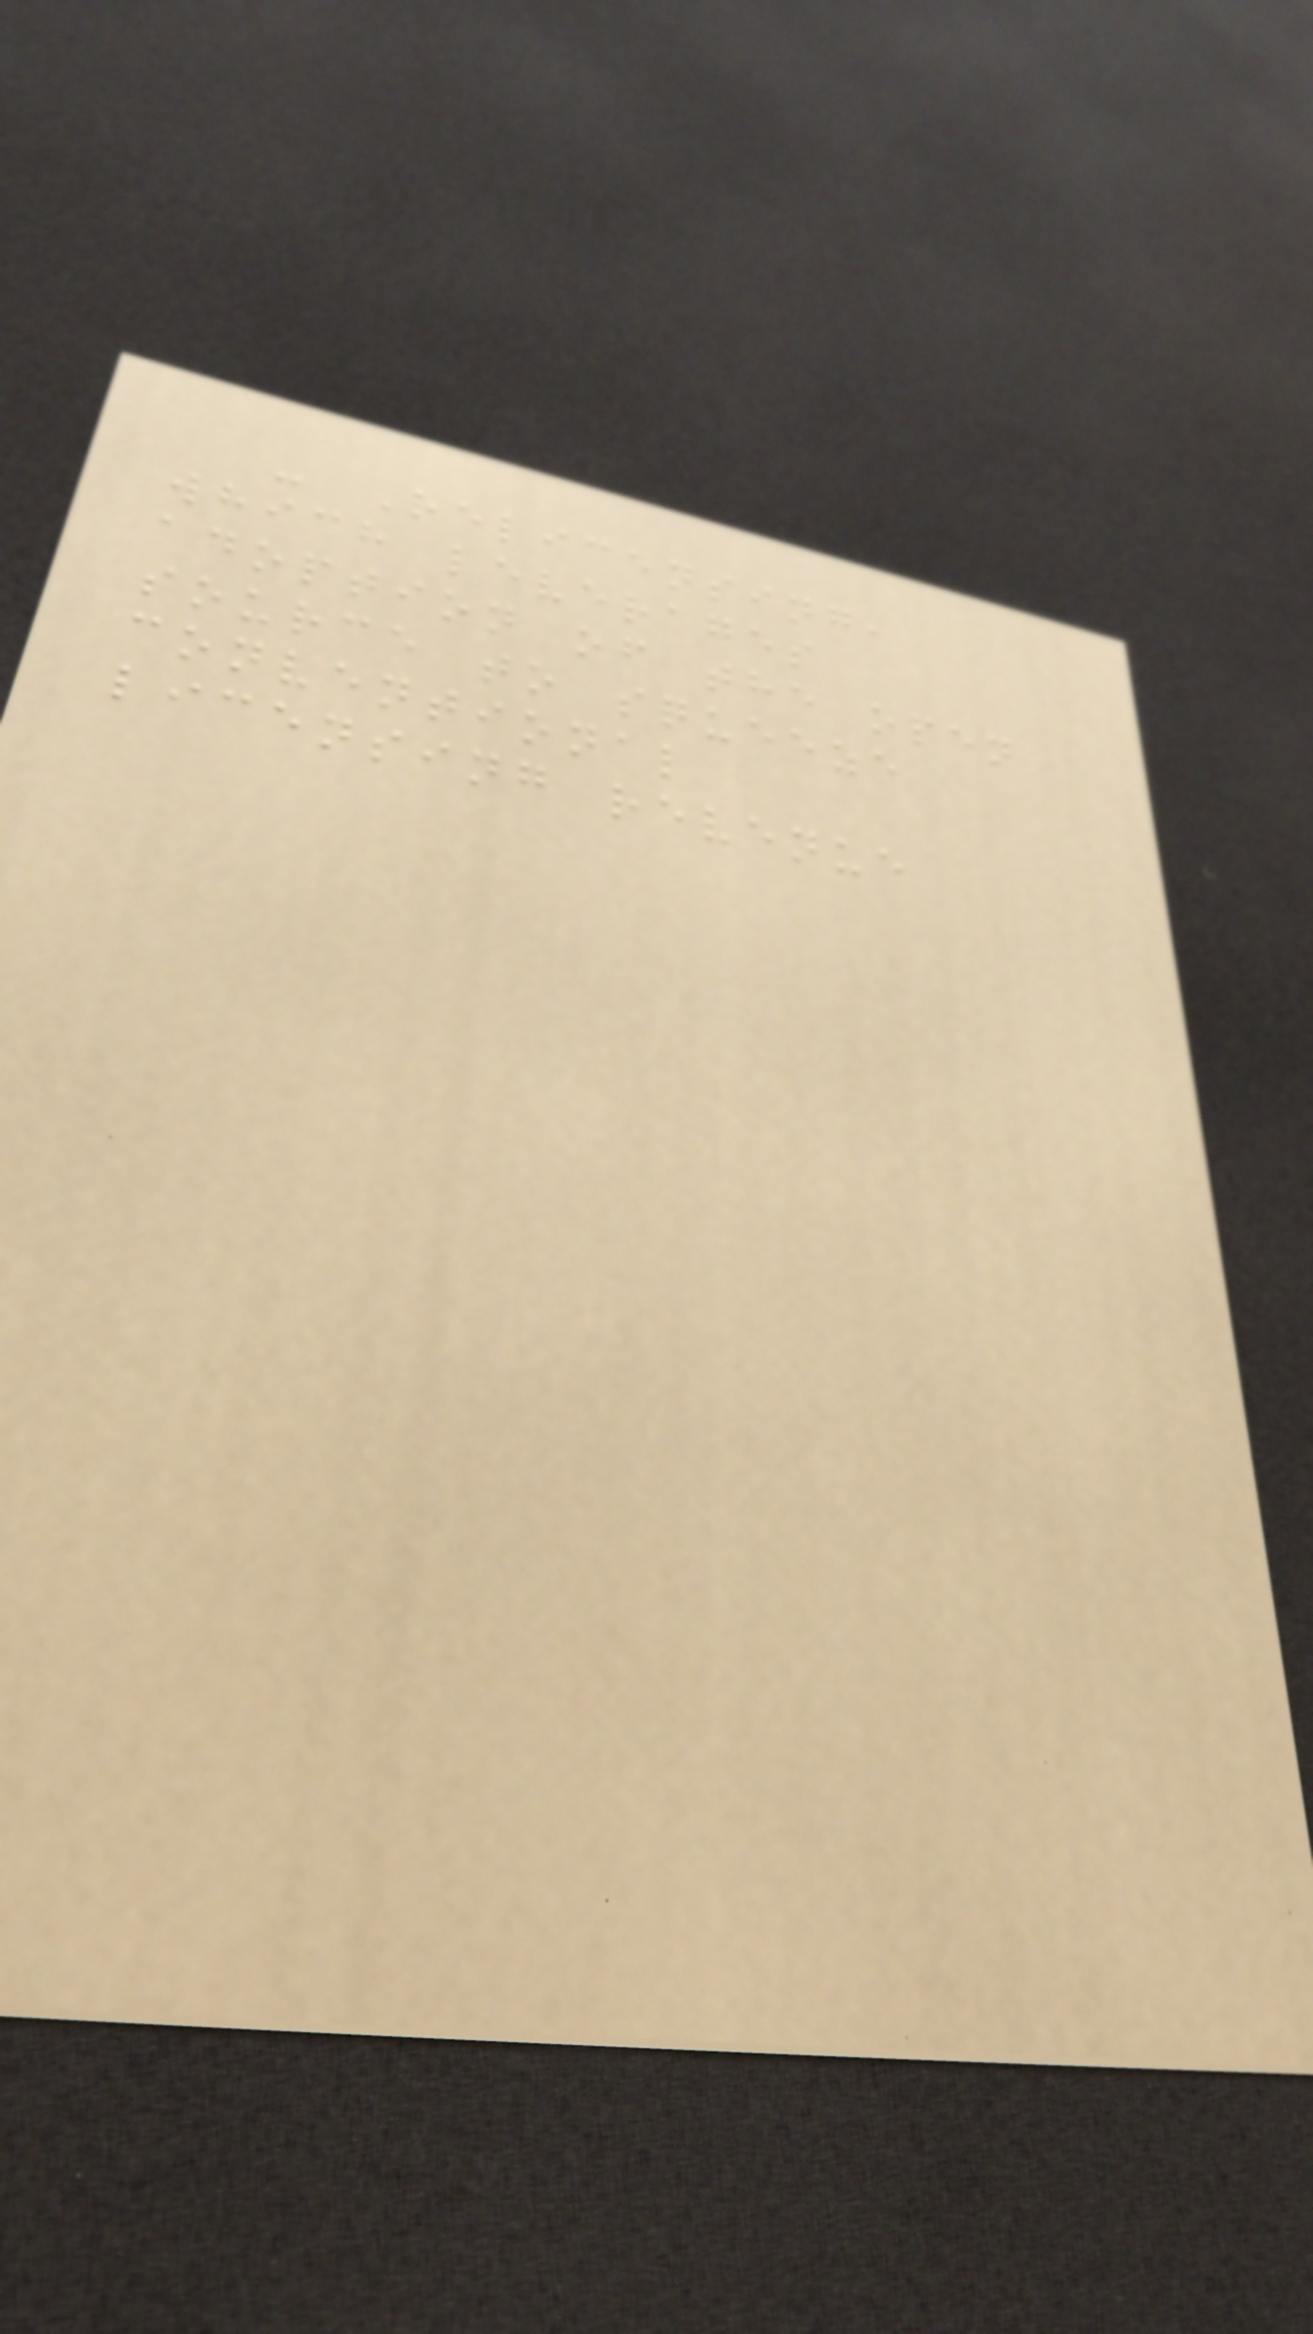- Relicensing,
which leverages
adoption of the open
source to squeeze
conventional
licensing revenue
